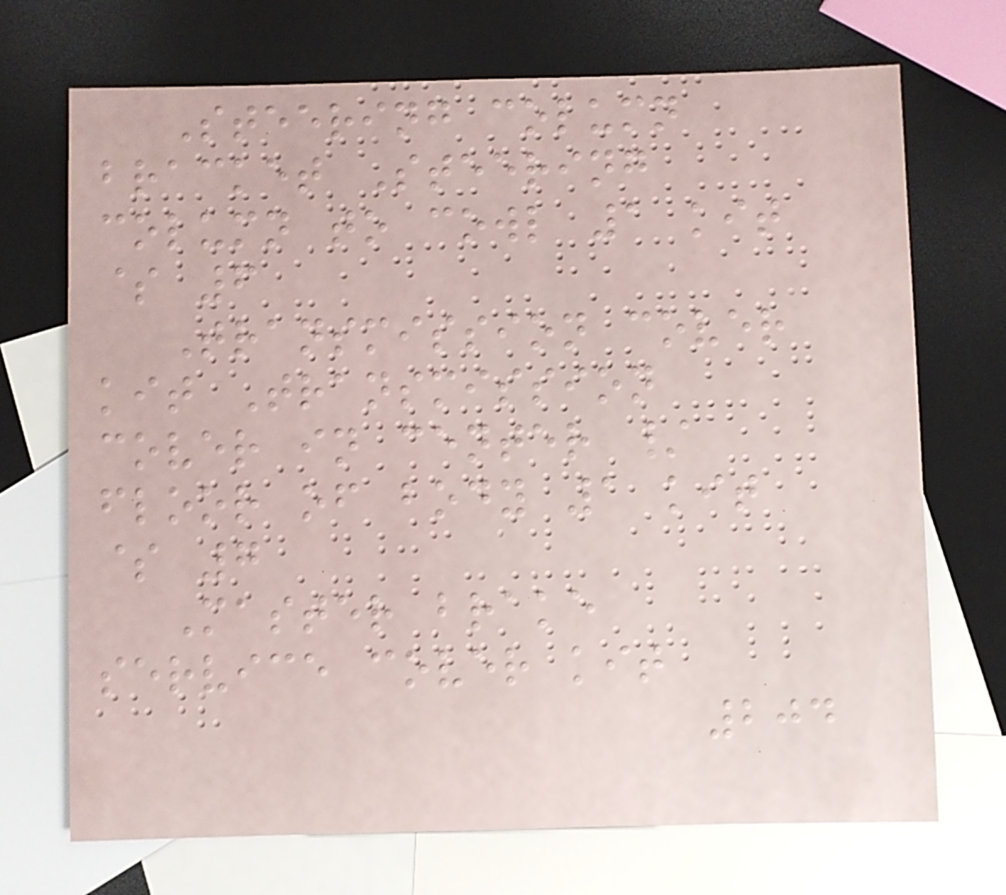Steering column
bracket Steering
column to cowl 1 kit
$ 6
Transmission cover
kit Transmission
cover in center /
floor of body 1 kit
$ 7
Master brake
service cover kit
204
